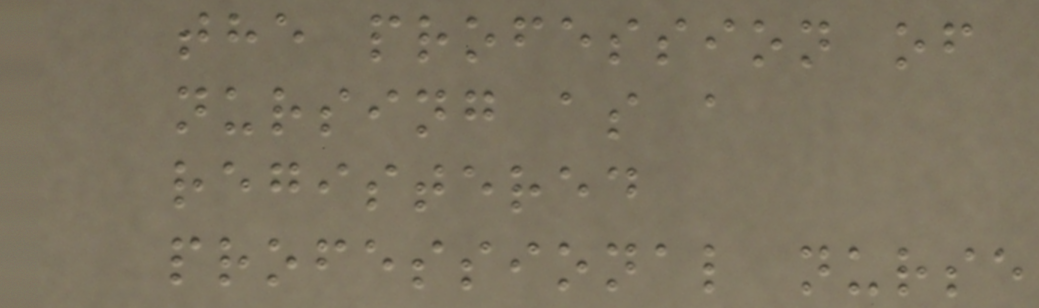the profession of
nursing as a
registered
professional nurse
